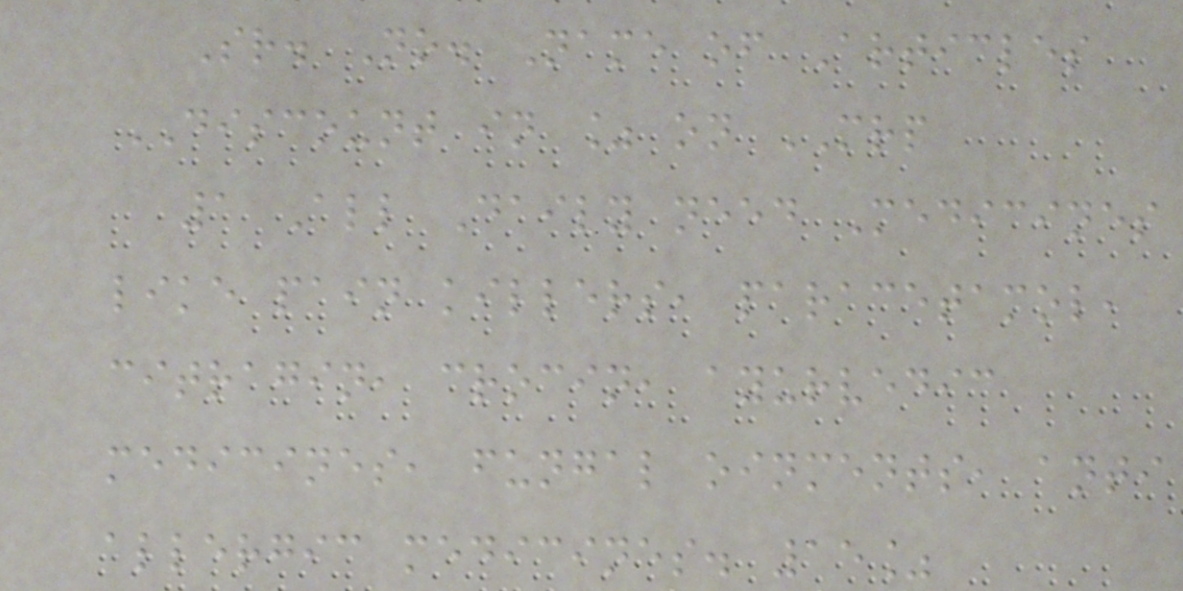Sr. No. Name of Articles
DISCOUNT in % on MRP
1 All Daily need Medicines
like pain killers, paracetamol,
citragin, crocin, ayurvedic
medicines, fungal oinments, anti
allergic medicines. 15%
